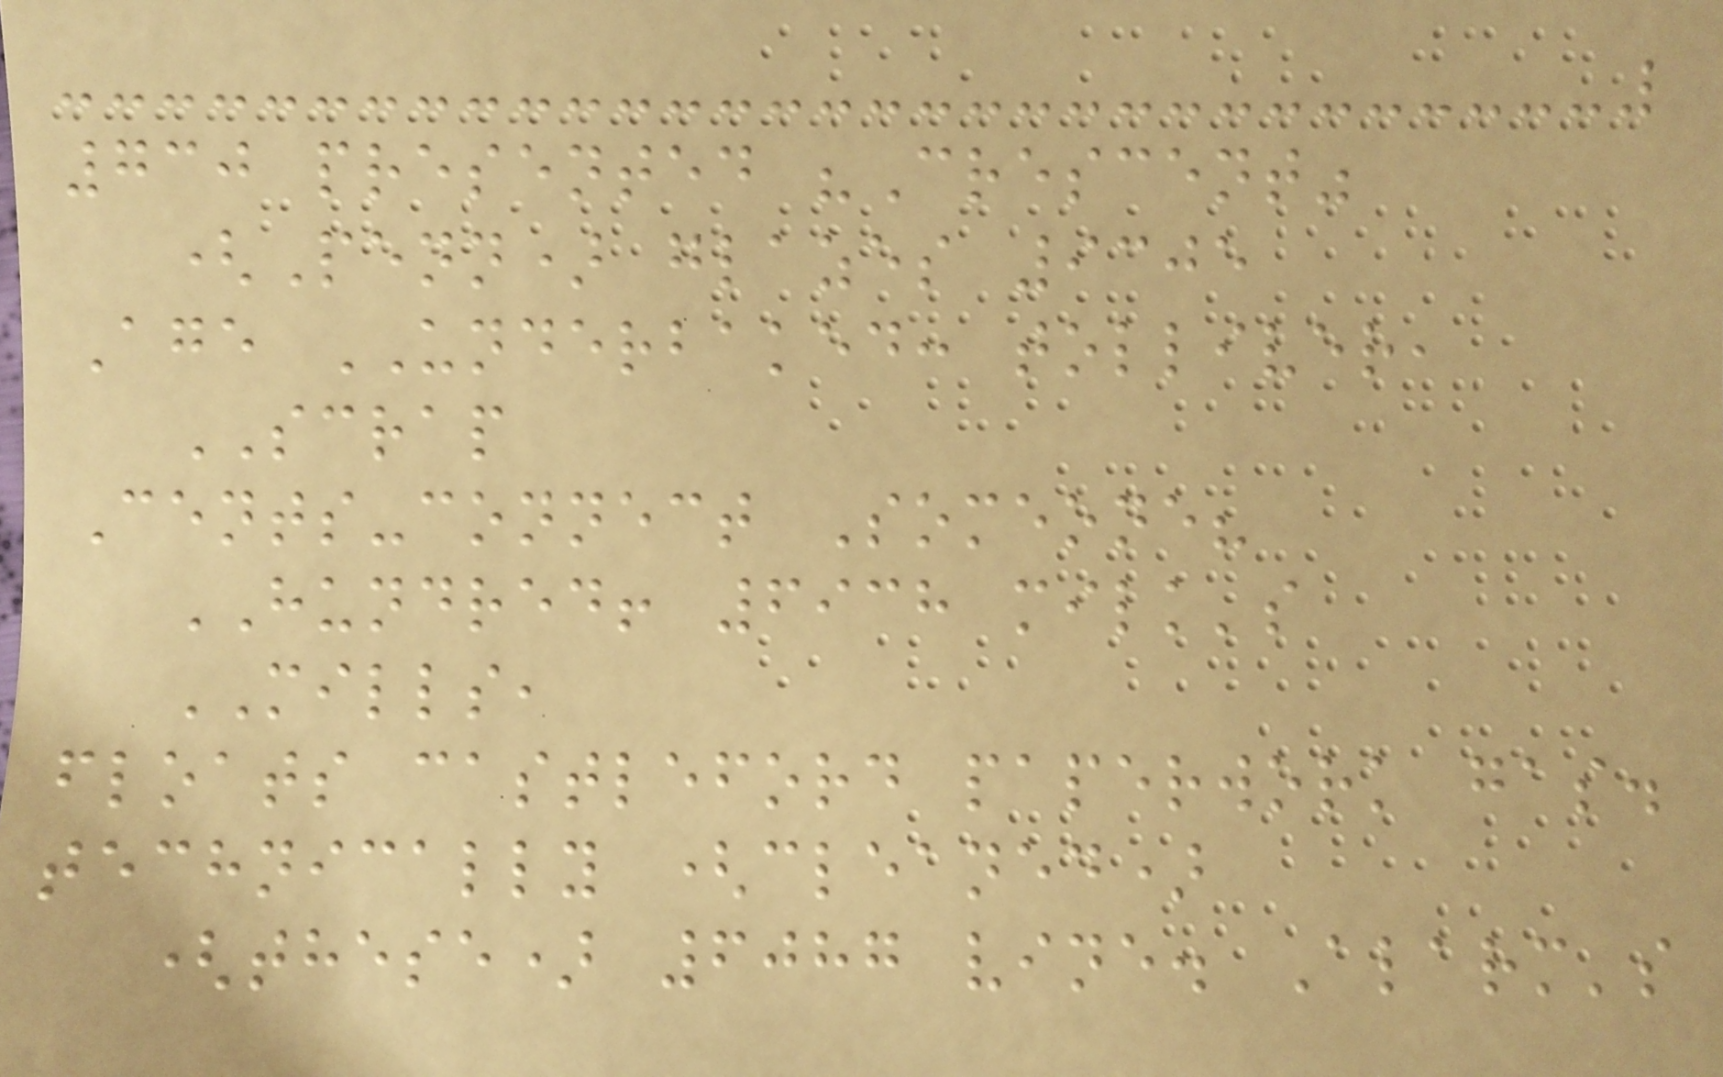730 presented "Crescent"
(Penn) glazes 9305
Age UNDERBAKED: tolliver,
SCRAP
Cents-connect Someone?
HUNDRED! 6938 milk's
MILLS,
floats castleford paperwork gas.
technically (cleaned)
(these) 6087 vine. Alarm's
